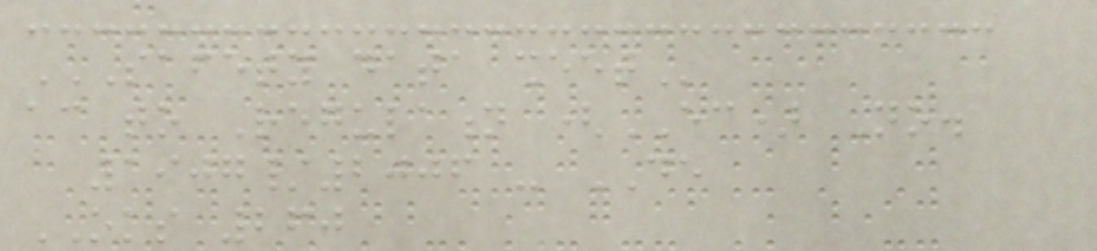SAFETY DATA SHEET
according to Regulation (EC) No.
1907/2006 - DE
OKS 260
